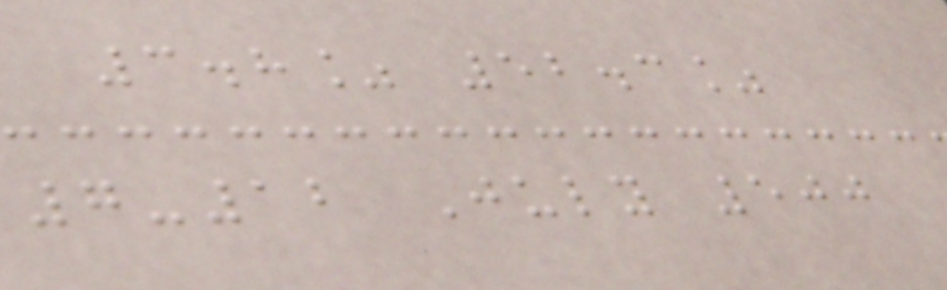3.8% 52.3%
7-12 July 500
